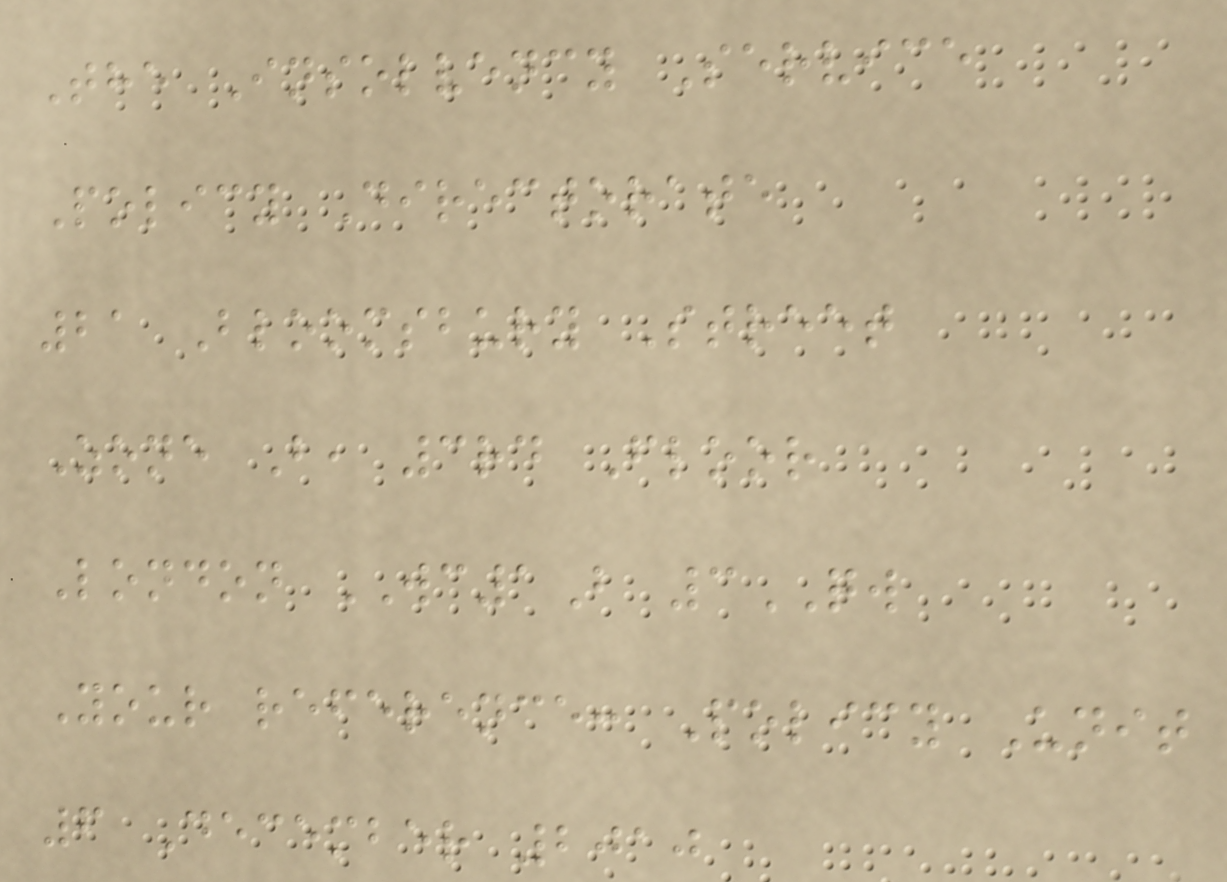The Insolvency Service
Policy Directorate
21 Bloomsbury Street
Zone B, 3rd Floor
London WC1B 3QW
Your reference: Policy Unit
6 December 2010
